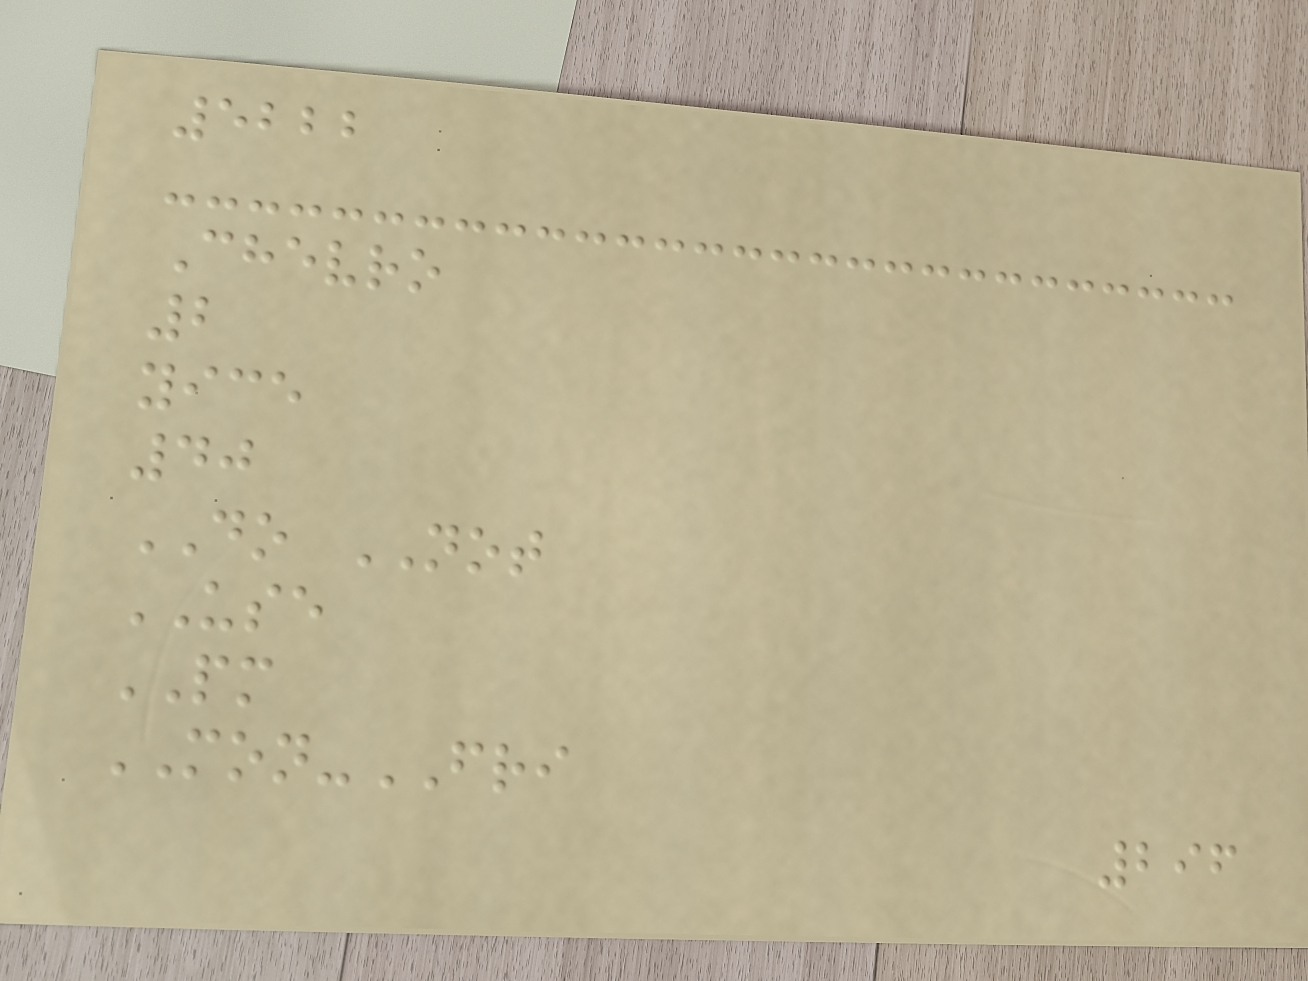5222
Chevro
2
yice
40
DO NOT
USE
PM
MON-FRI
296
